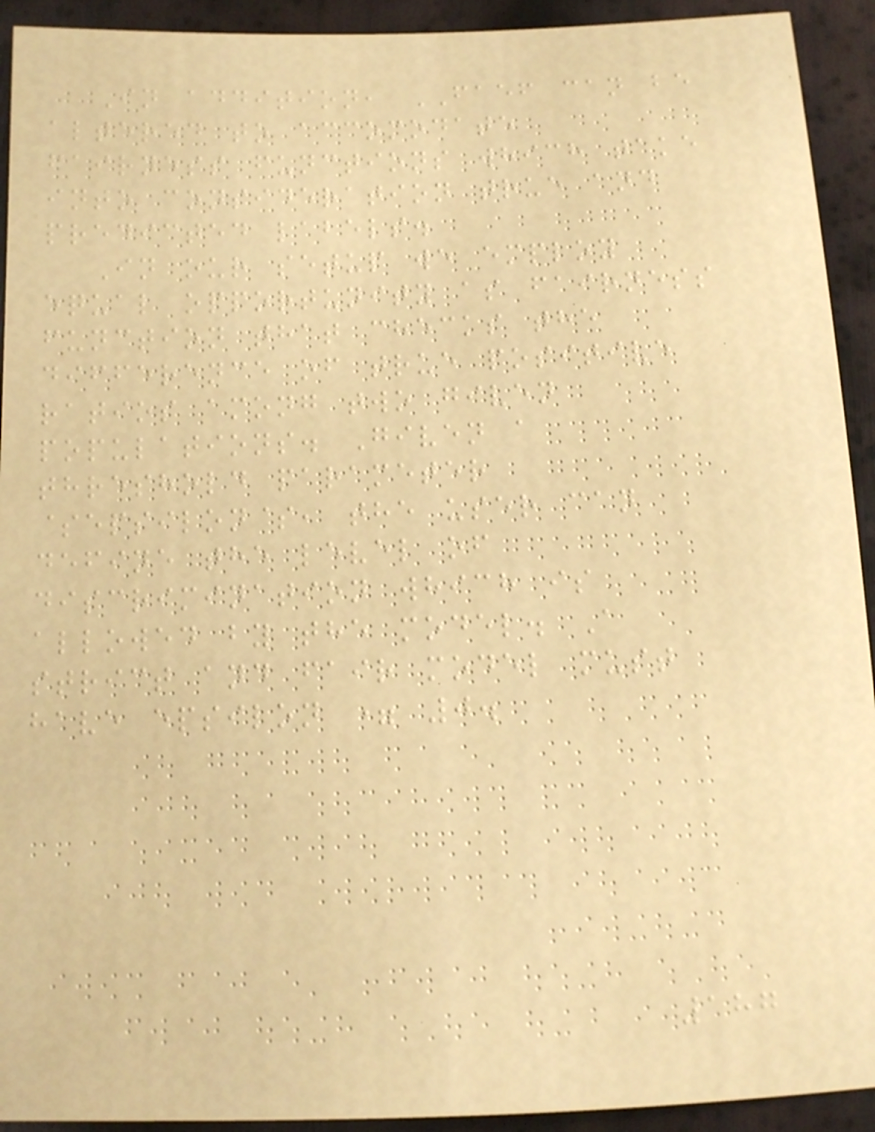In addition, FAEF can be
altered to accomodate
fairness functions which take
into consideration true and
predicted labels.
In our setup we employ
equal opportunity as fairness
function that checks the
difference of true positive
ratios among two given
populations. Given a
threshold parameter
$epsilon$, the user can
define the level of
discrimination which is
allowed by the model. A
strict and fair model must
have epsilon = 0.
187
